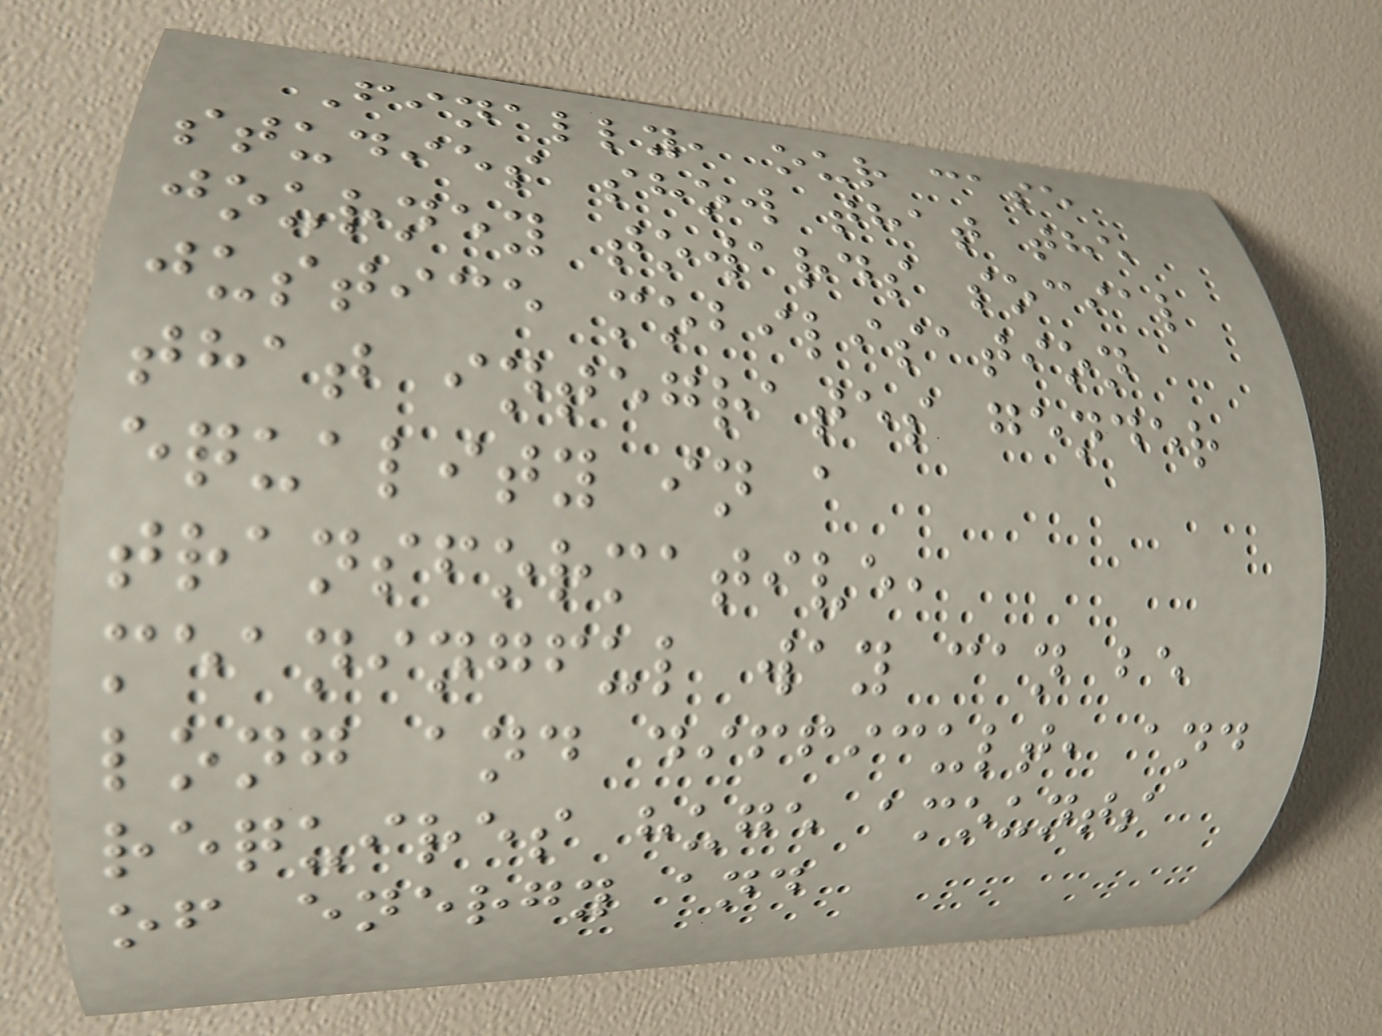Finally, our case
studies show that the
journey towards social
justice mobilisation
that integrates gender
equality in a
transformative,
meaningful way can be
long and difficult, and
requires huge amounts
of energy and
